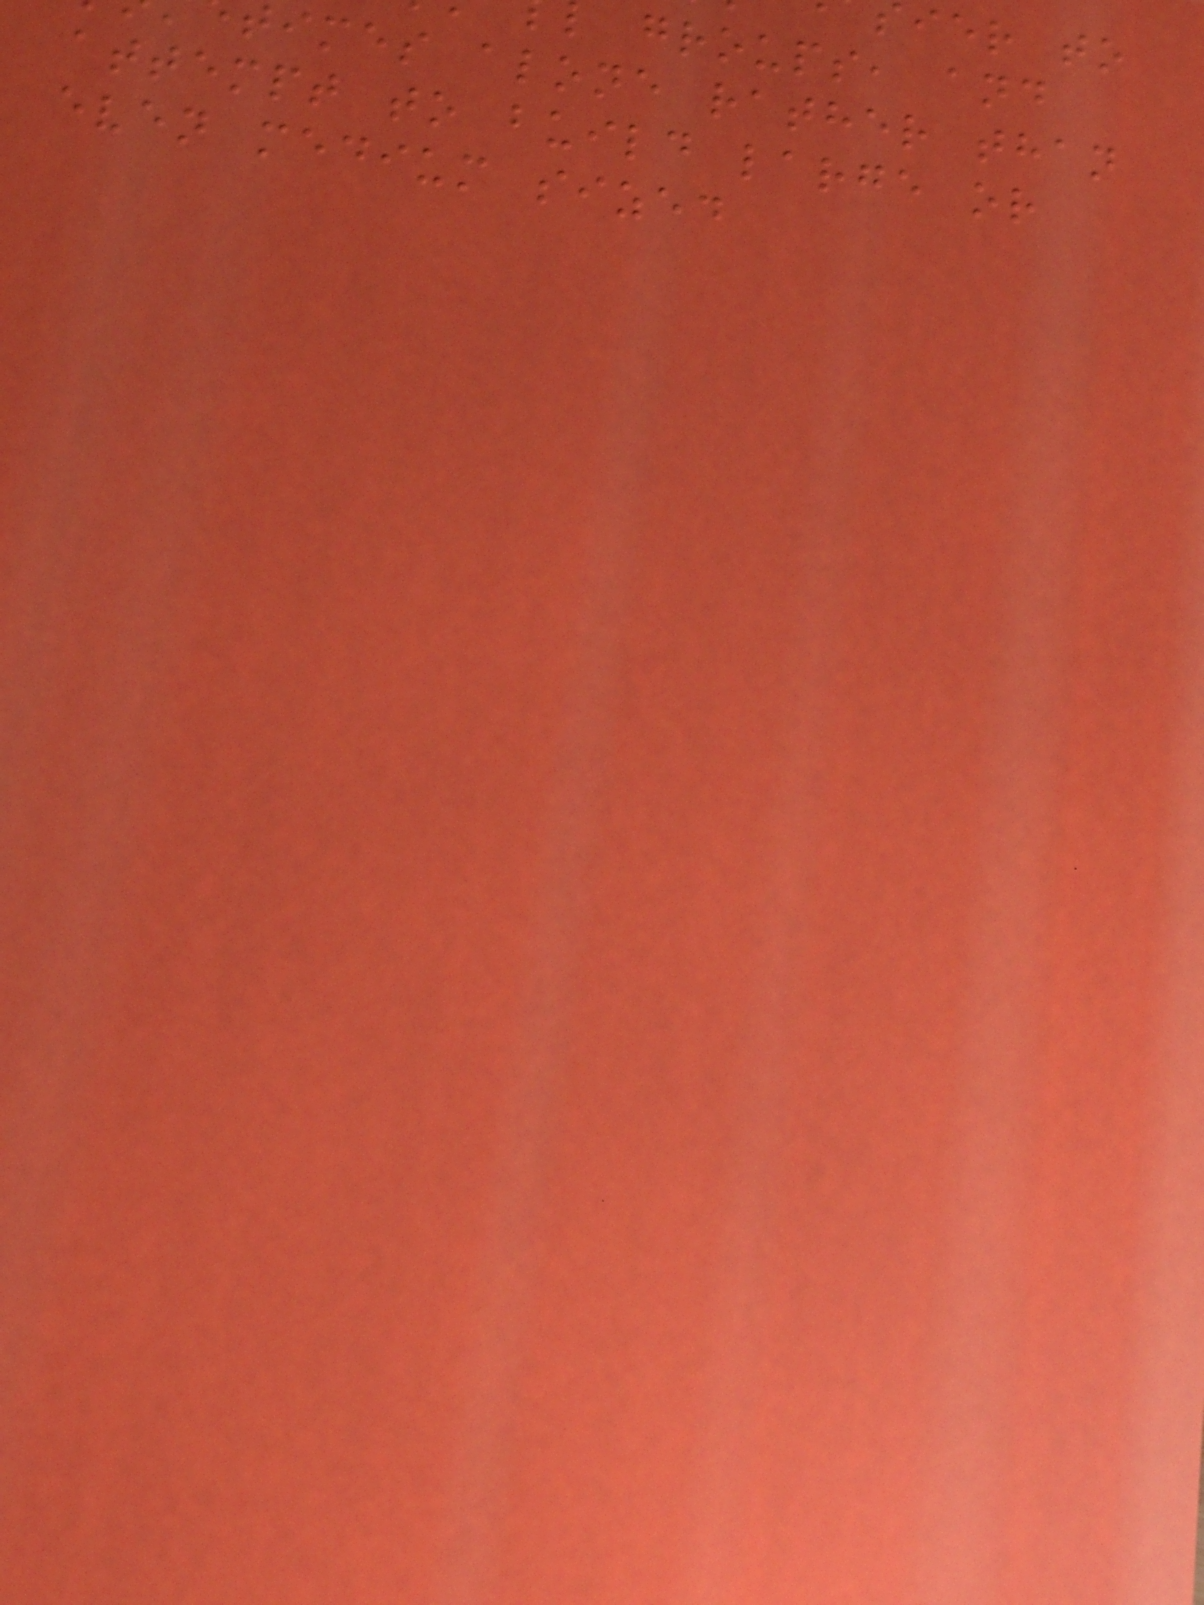groups, and
imes alone rather than
attempt to build large or
even medium sized
